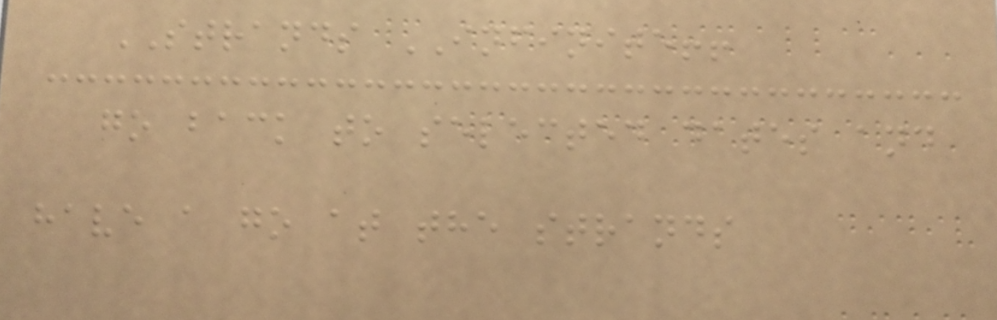STRANDS INFINITE!!
go back to selected dates and
have a go at the strands
